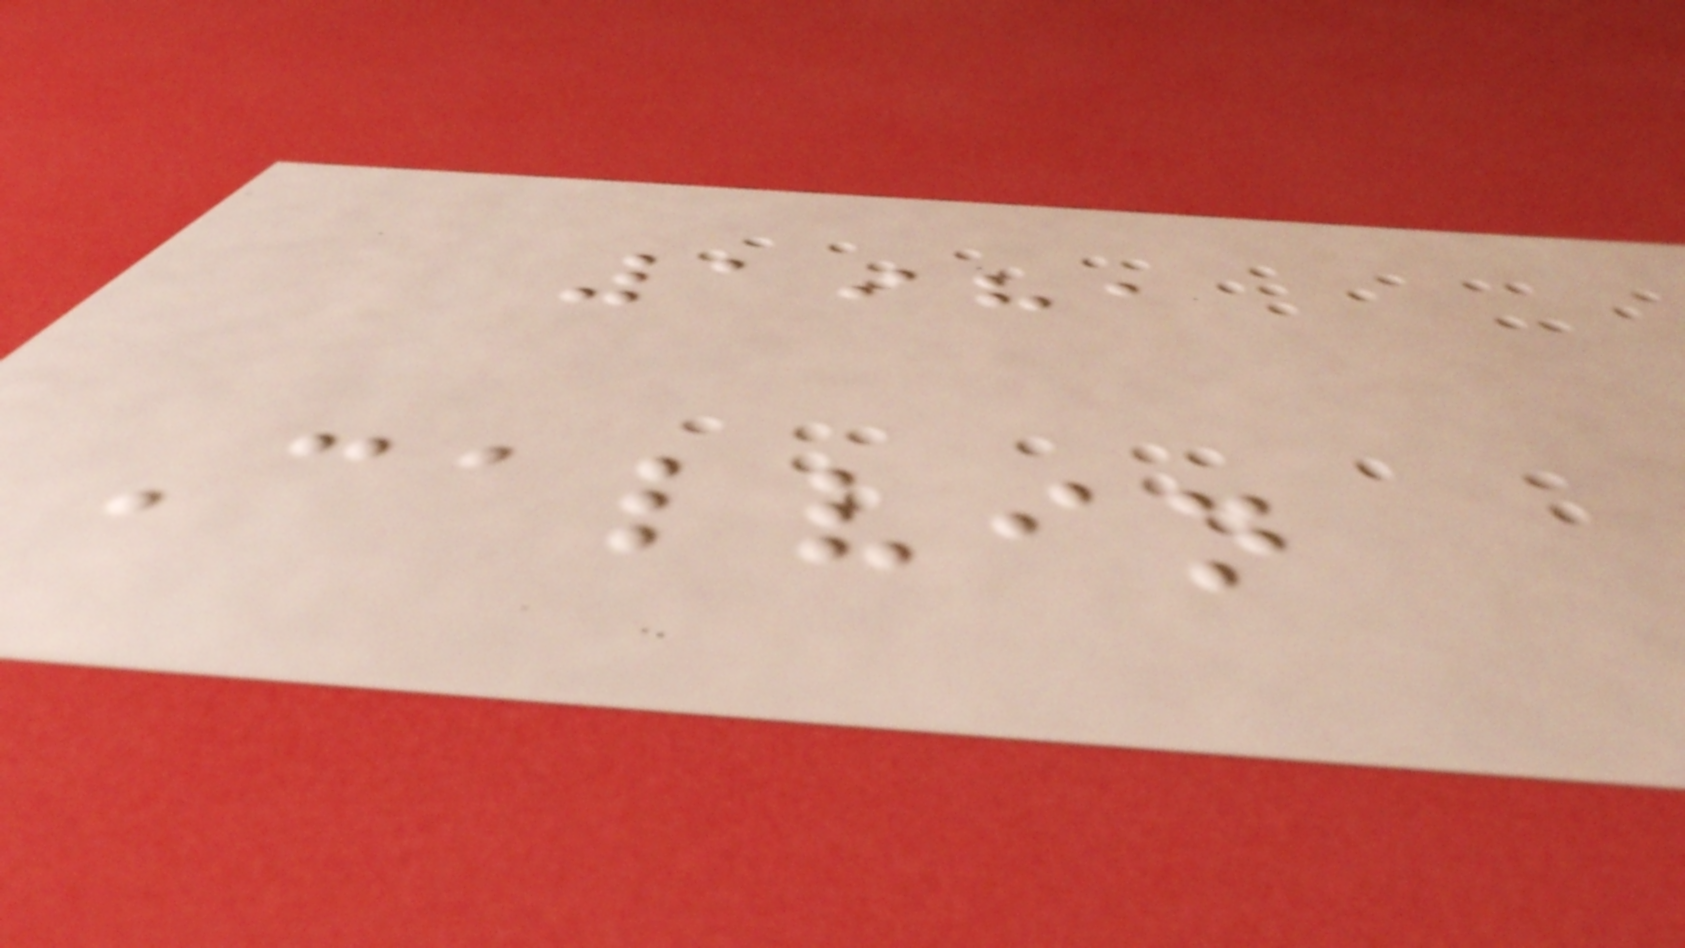1981
Calvin
